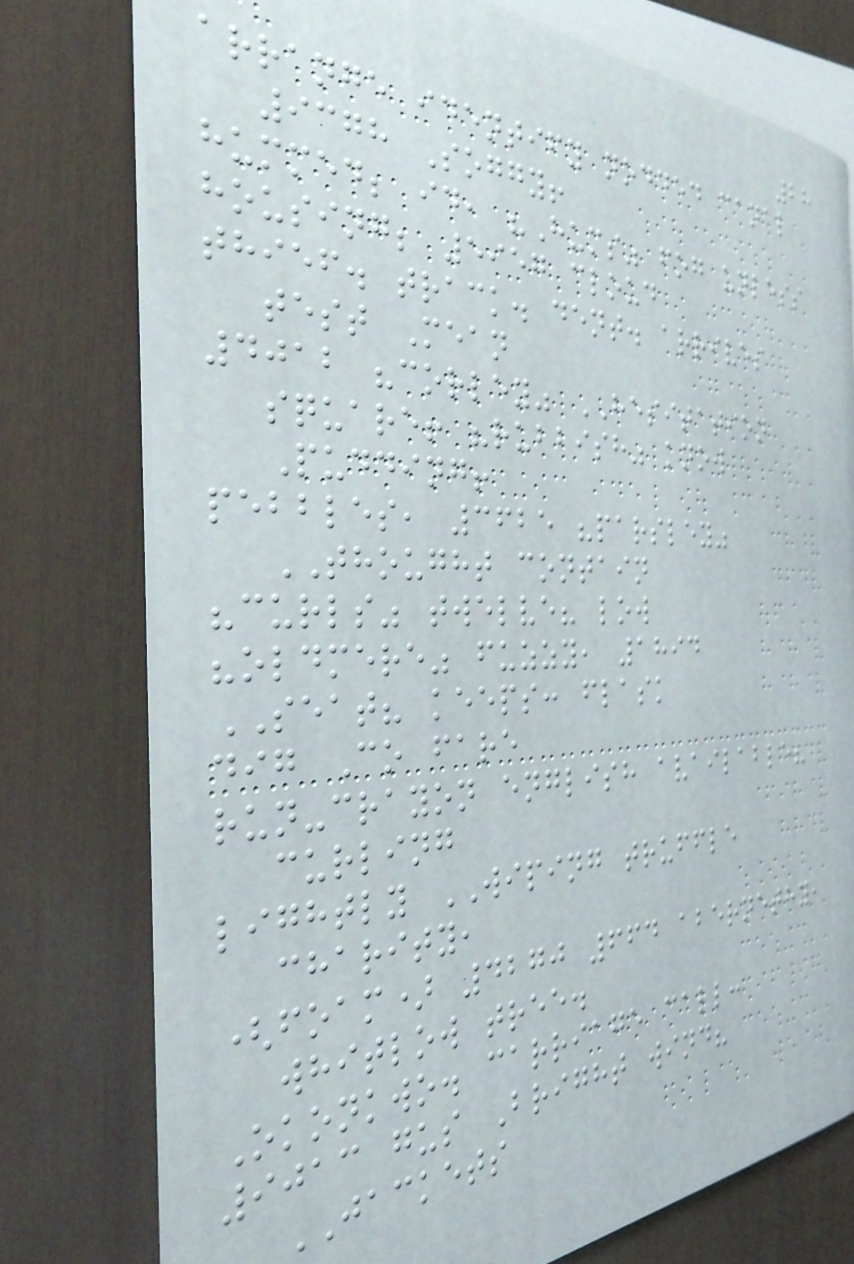28
arrange identify nodded canal
9378 Soggy!
hummed; id, "Hums" fog unless
housing; 5957 cloud
thief. track. dent. arrives
test Mean
4012 "corley" HESITATION
square! "rubbish" know
Pudding!
pebbles, 3625 "parsley"
THOUGHT contain
"curls" twelve? low
"oldmere" fuzzy, 1894
SEAT? keeps: flask
dig Co fare
run-crayon english available?
curling
lightly WIPING truffle
charity,
(foam) 4270 664 abernethy,
whitlow tree.
Okonkwo. carriage call:
9013 gus Bright wind?
JACKETS
